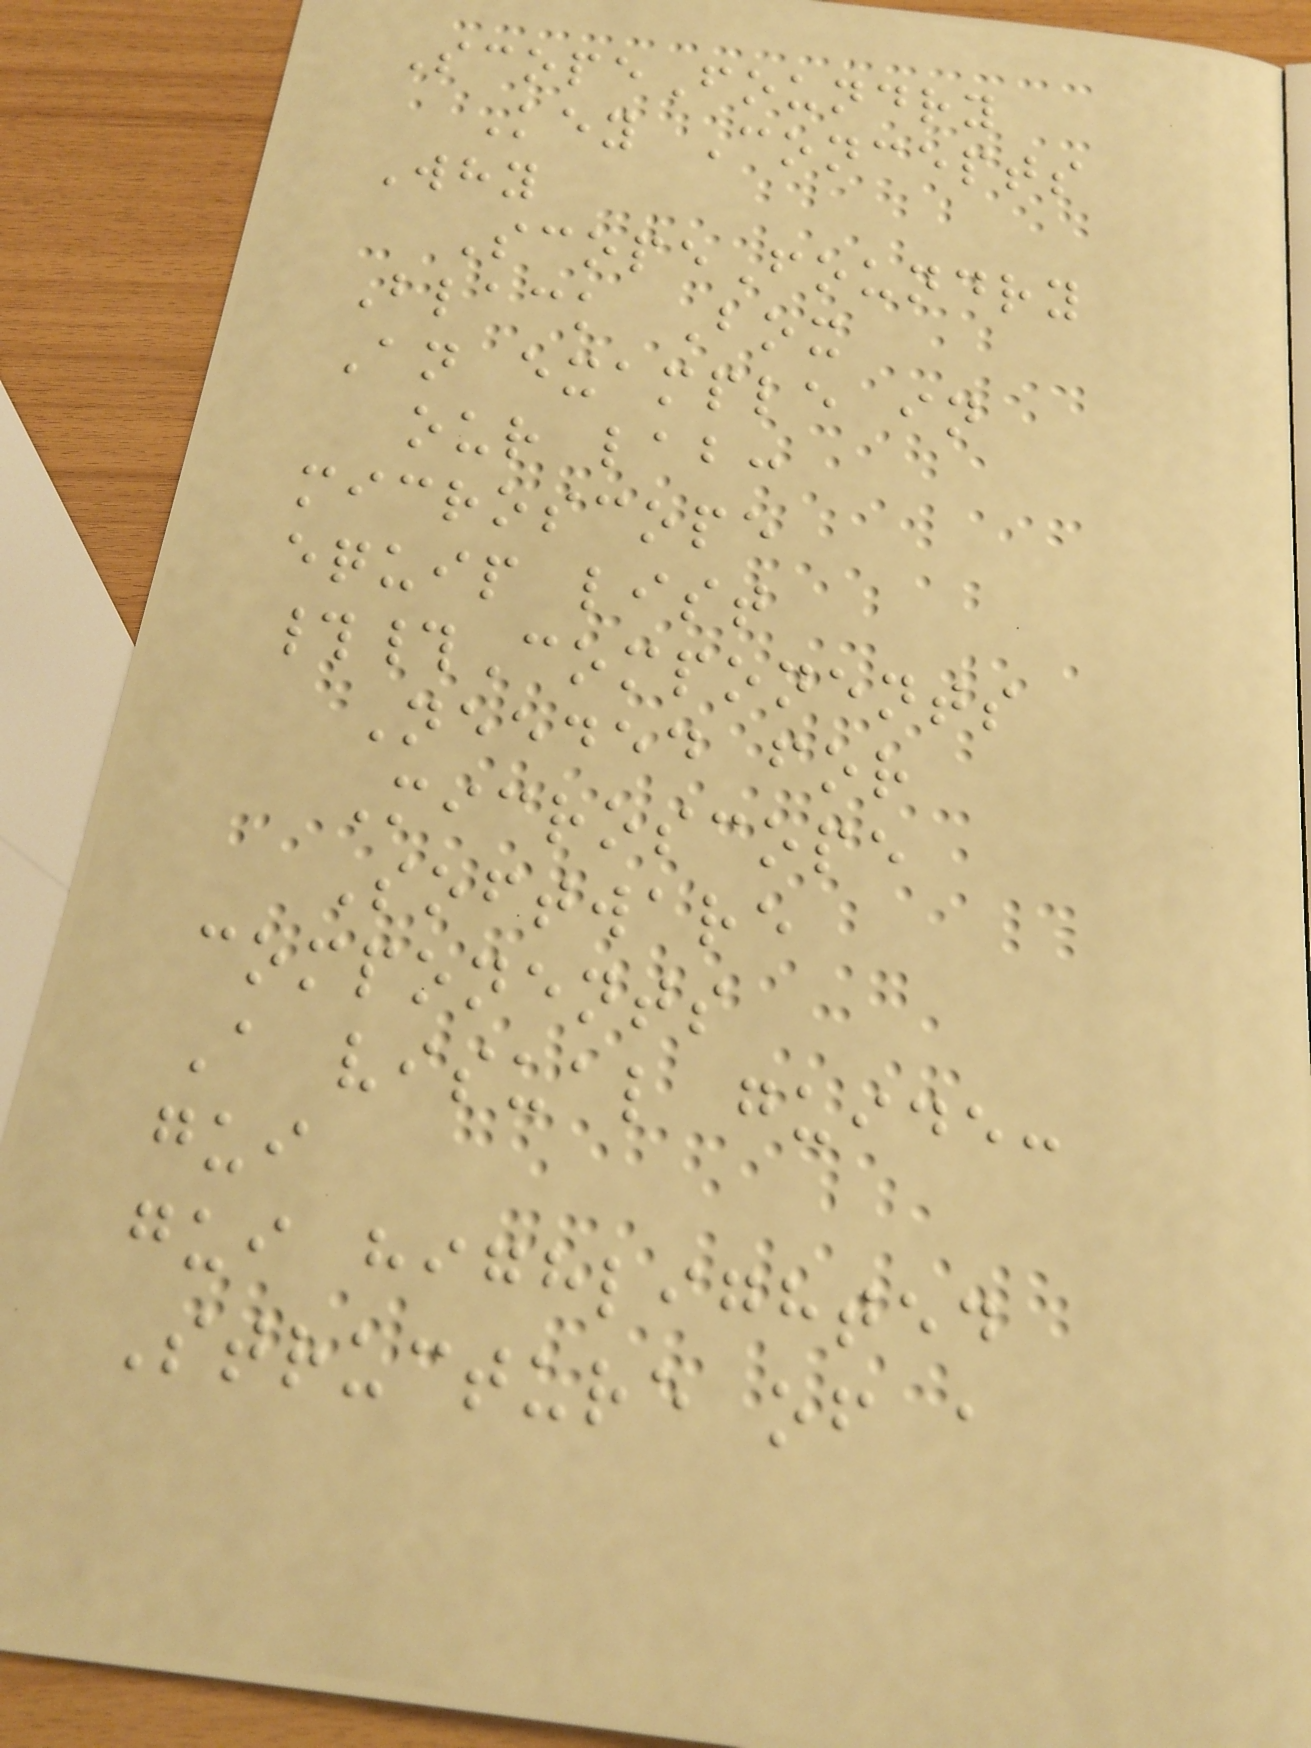ScopeFoundry
Key Concepts
Why
ScopeFoundry
Black Box
An example in
our lab:
microscope
equip list
##Components
Needed for
Microscope
Software
components
A visual guide:
gui
gui highlighted
Structure of a
